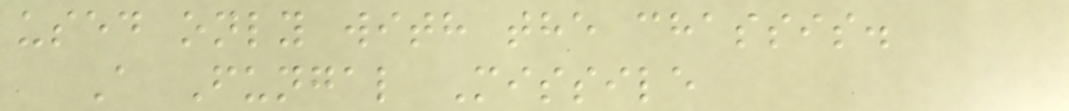used only with the chassis.
A Fungal Missile
